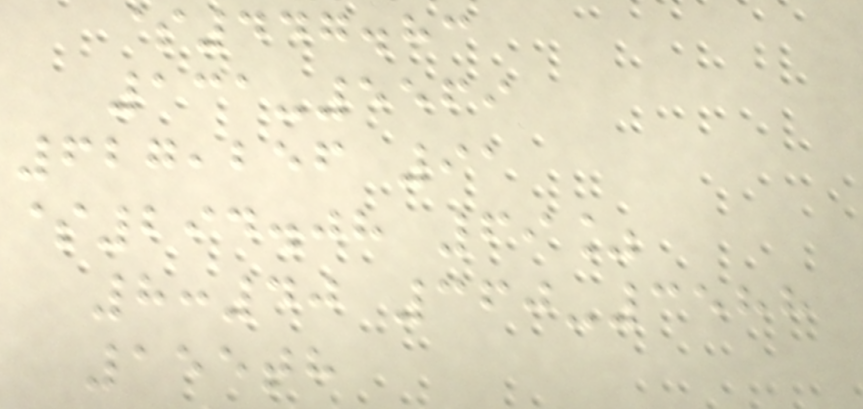$447.83
131-5569
627,256 91
$294.08 69%
8:40 360-3588
155th
